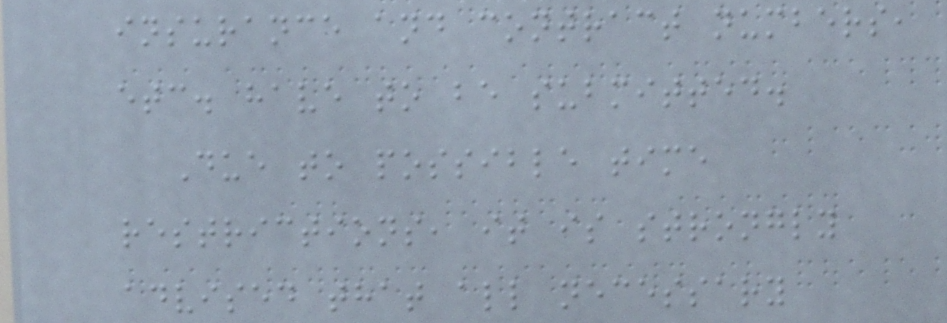insurance and contract numbers,
etc. have to be submitted.
Due to possible time
restrictions, it is strongly
advised that all necessary
